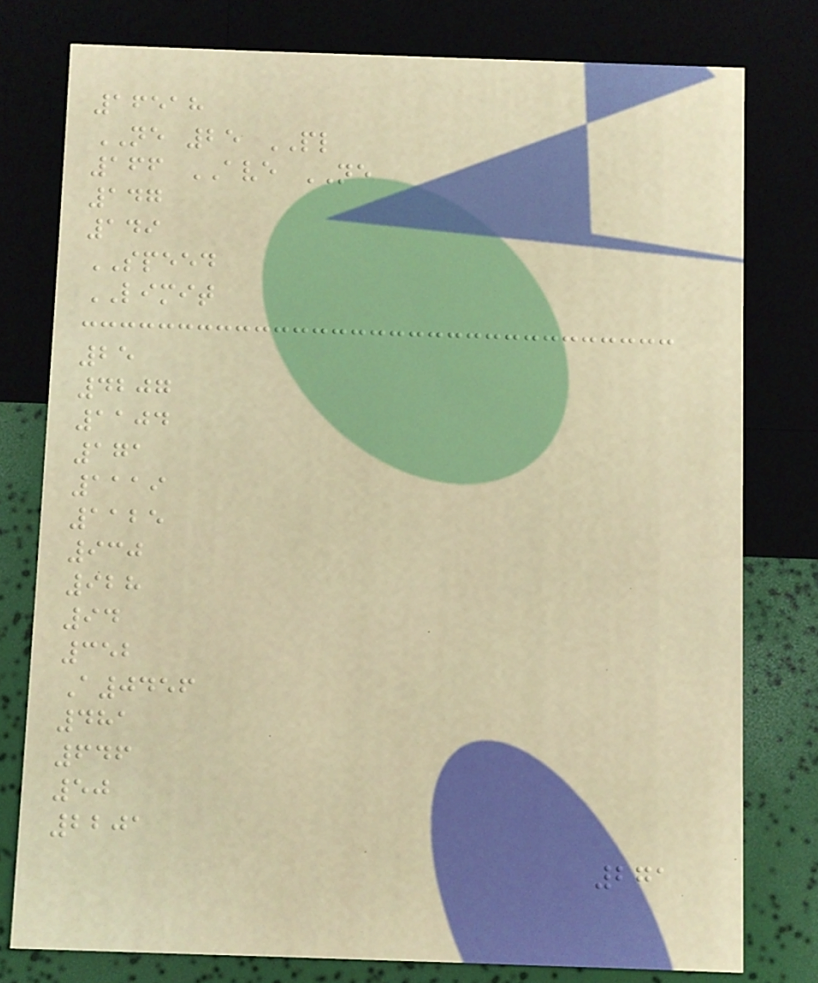16518
NE 25 PL
166 AVE NE
147
149
SPEED
LIMIT
25
4207
1104
171
1119
1125
930
928
94
352
A0456
481
646
50
2201
271
